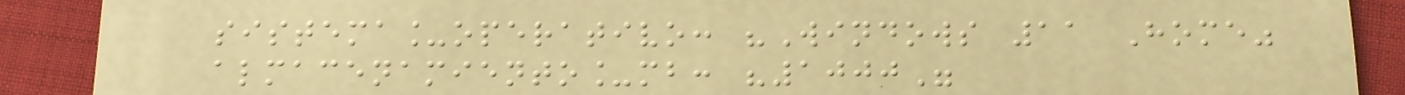sistema_operativo: "Windows 11 Home"
almacenamiento_mb: "1000"
